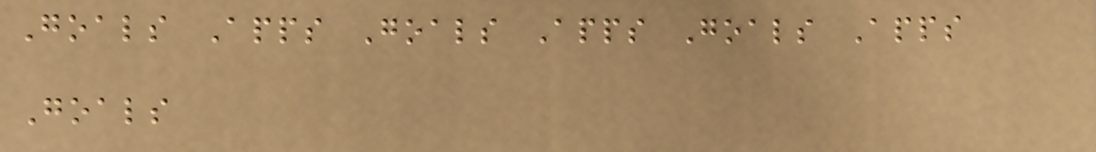Goals Apps Goals Apps Goals Apps
Goals
